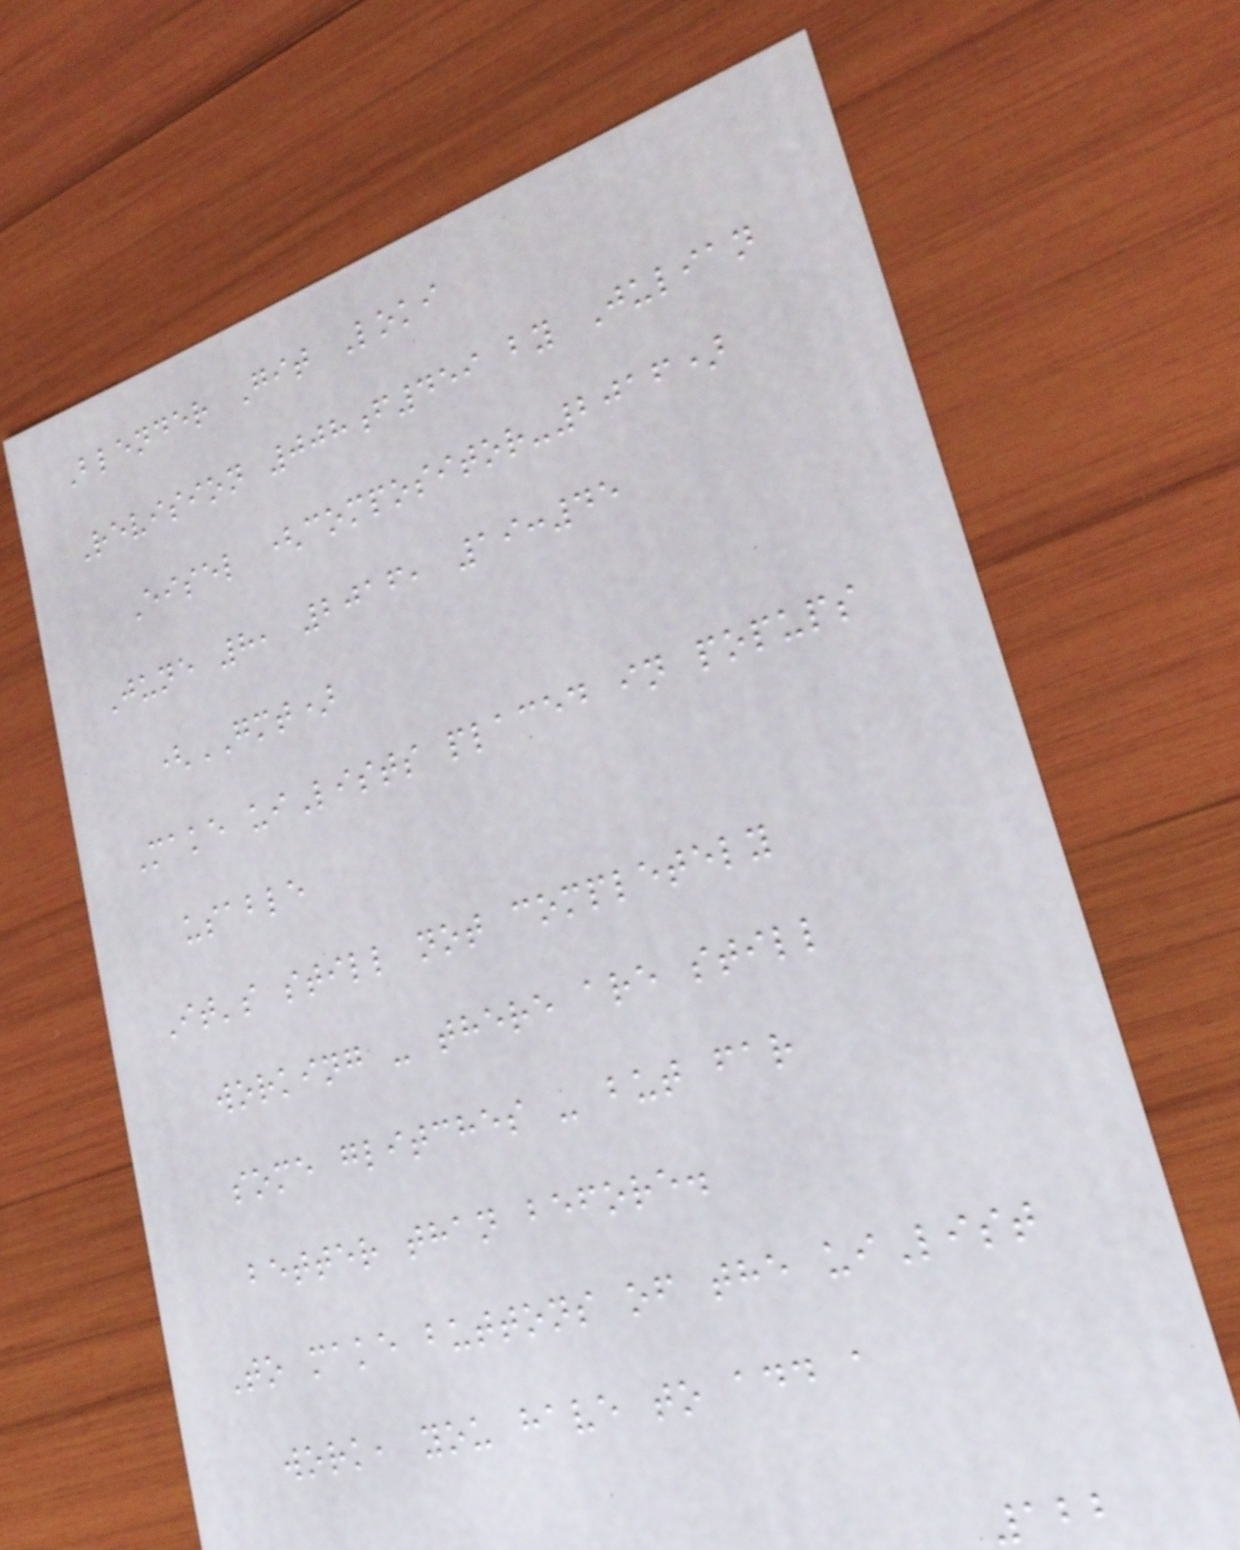Blender Git Loki
Revision 008f459 by Julian
Eisel (compositor-2016)
June 8, 2016, 19:45
(GMT)
Make uiLists placed in popups
usable
It's still not completely
working - there are still
some glitches - but far
better than before.
To make buttons of the uiList
work, you have to add a
122
